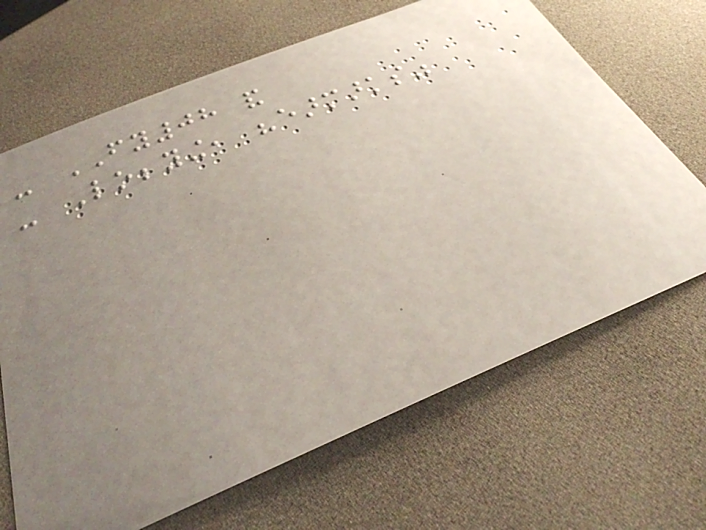- FY08 and
- Lobbying, "earmarks"
